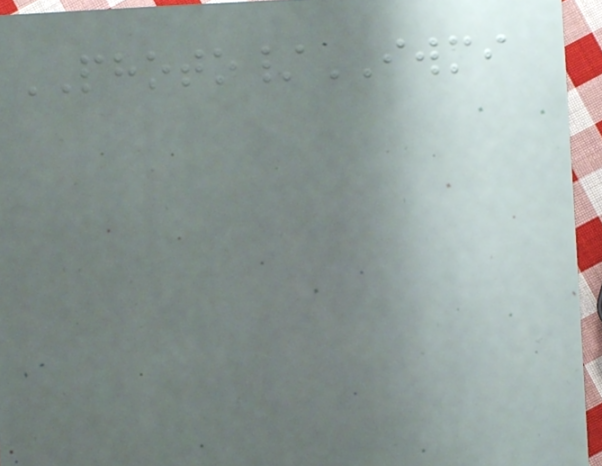PHOTO/IWMI
